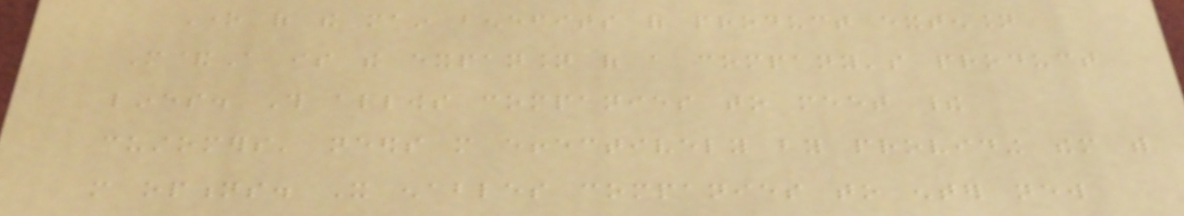One of the main benefits of product extension
M&A is the expansion of a company's product
lines. This allows companies to meet their
customers' needs more effectively by providing them with
more options. It enables companies to enter new
